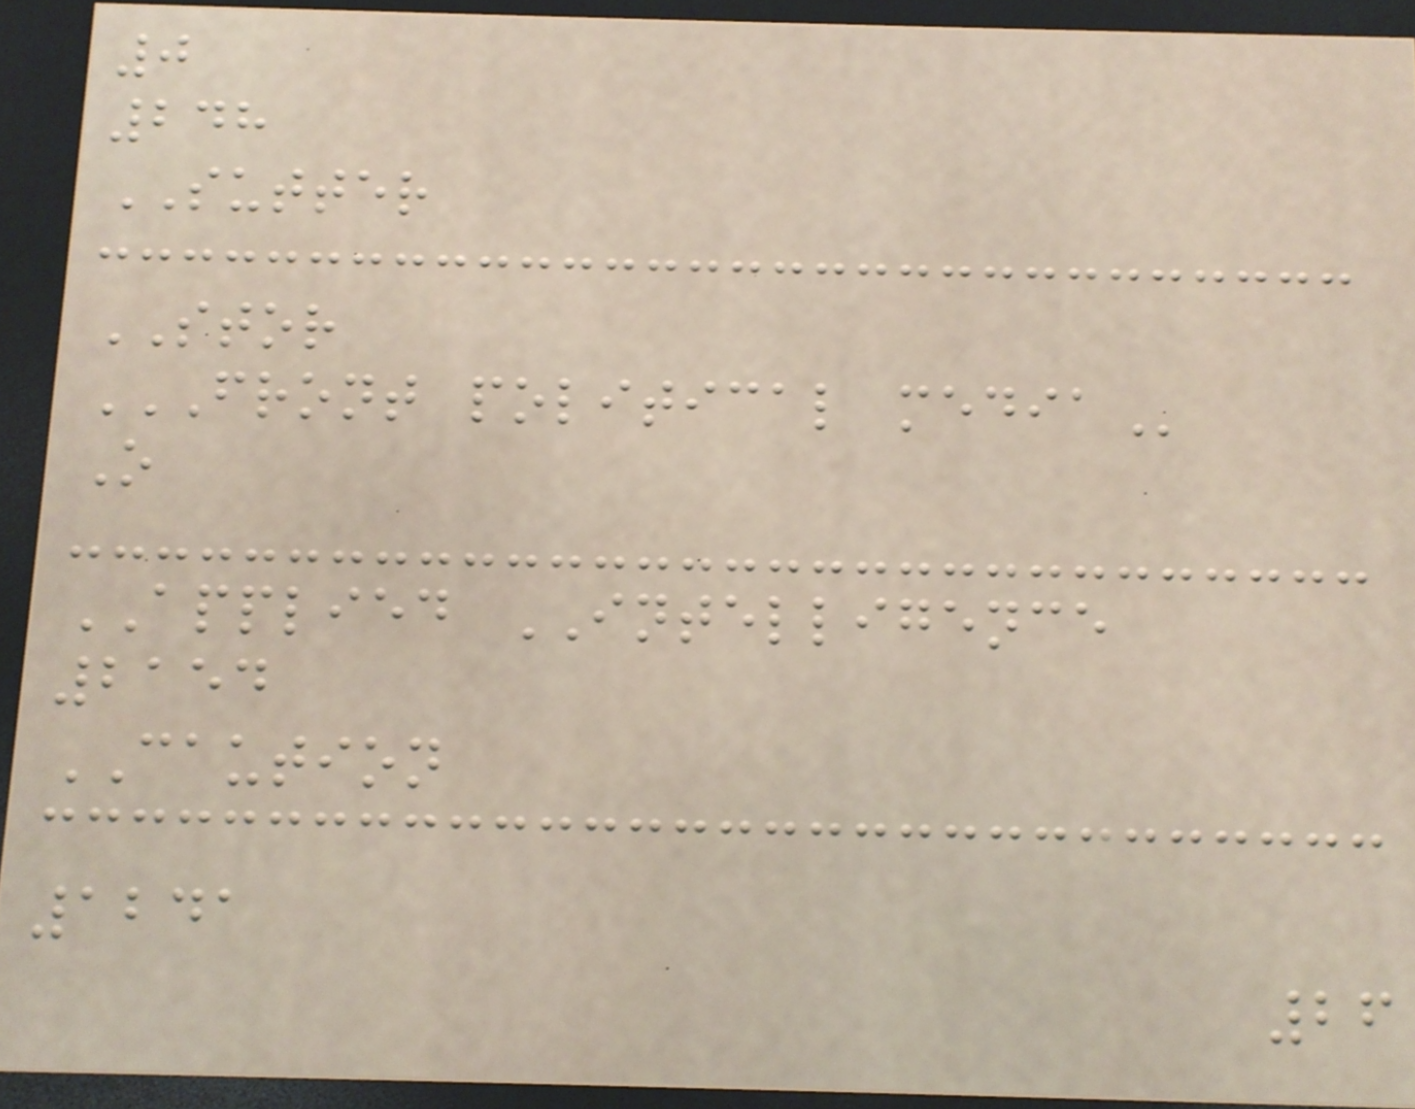0
248
SUTTER
STOR
FRONT POLITICAL MEDIA
O
APPLIED INTELLIGENCE
2154
CAUTION
1241
26
